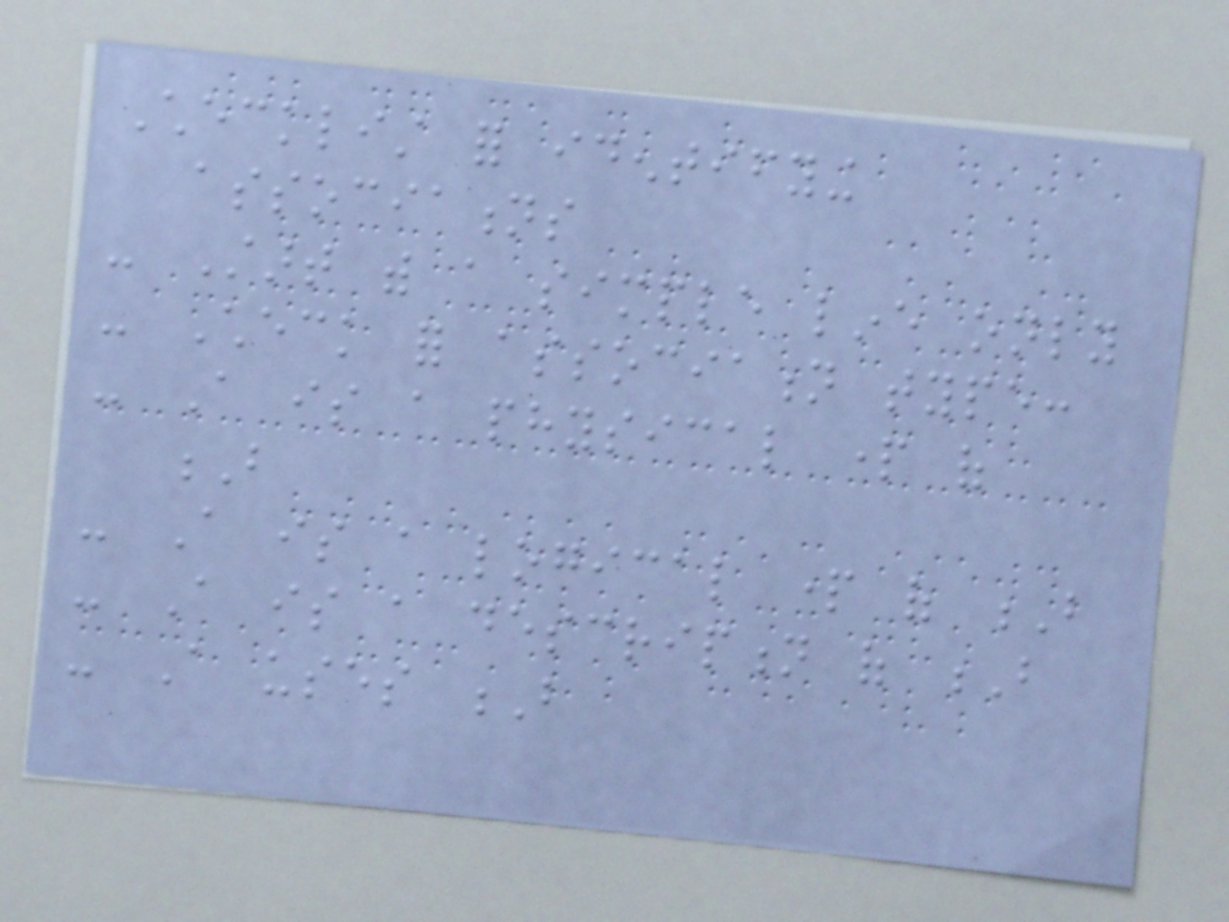Checklist for identifying
associations
- Start with a simple line only
- Check for association type:
- A is a physical part of
B
- A is a logical part of B
- A is a description of B
- A uses B
